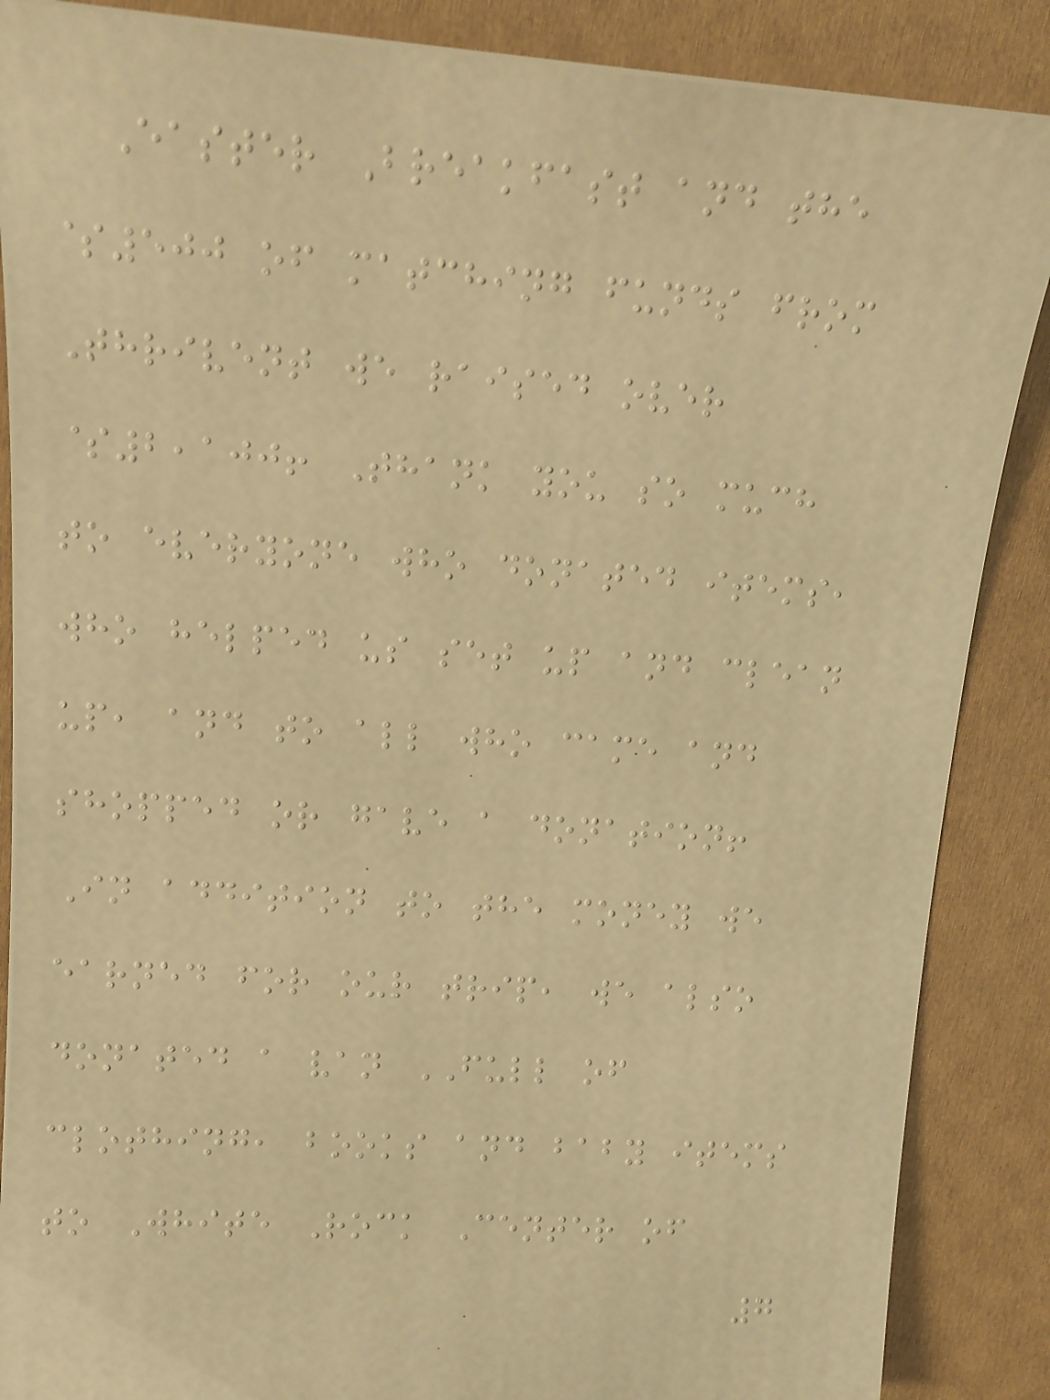Easter Breakfast and the
$500 of matching funds from
Thrivent we raised over
$2,100! Thank you so much
to everyone who donated items,
who helped us set up and clean
up, and to all who came and
shopped or gave a donation!
In addition to the money we
earned for our trip, we also
donated a van FULL of
clothing, books and baby items
to White Rock Center of
7
